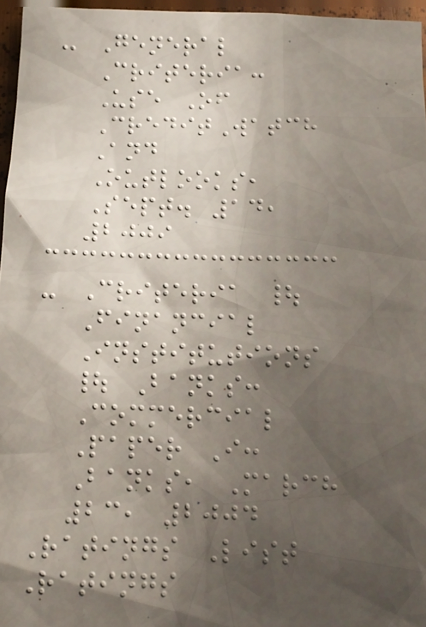- General
Criteria:
Use Of
CreditWatch
And
Outlooks,
Sept. 14,
2009
- Criteria |
Financial
Institutions
| Banks:
Commercial
Paper I:
Banks, March
23, 2004
Ratings List
Ratings
